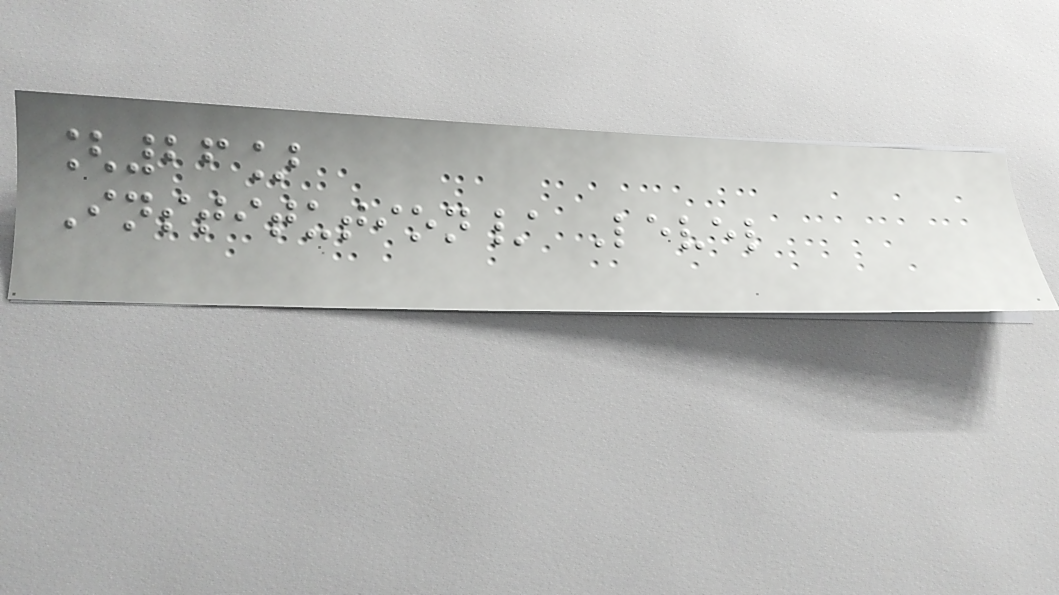[26]
Institution/ Level
